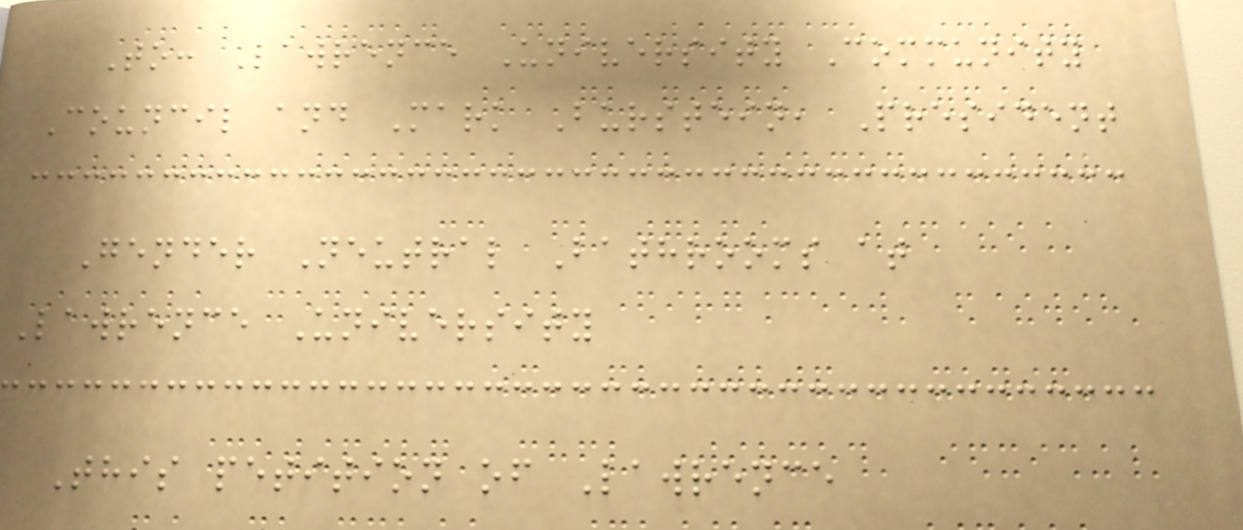To: Lawrence University Community
Council and Mark Burstein, President
Gender Neutral Bathrooms at
Lawrence University
This petition of Lawrence
